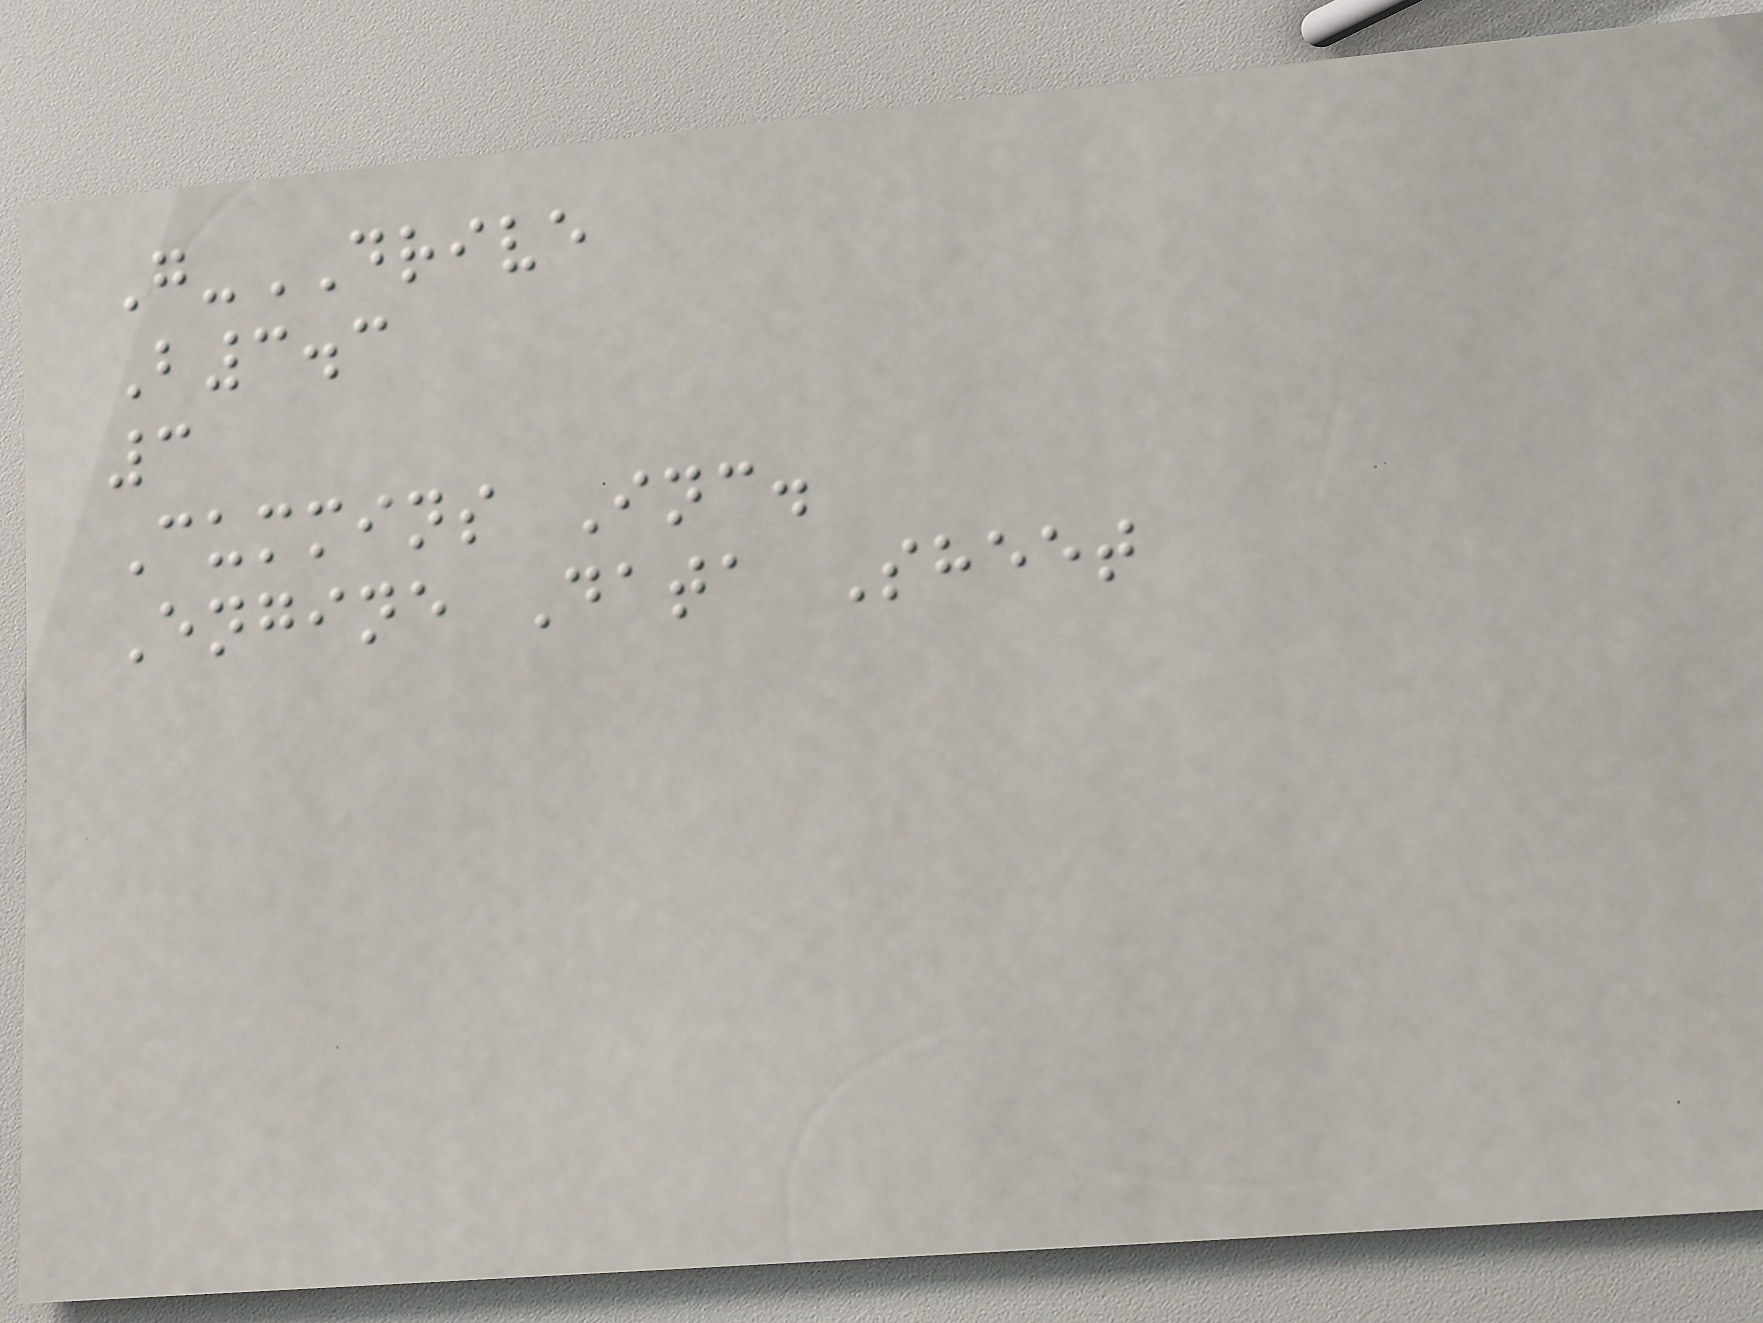G-DRIVE
B3.3
3
Cummins Inc.
Engine Data Sheet
